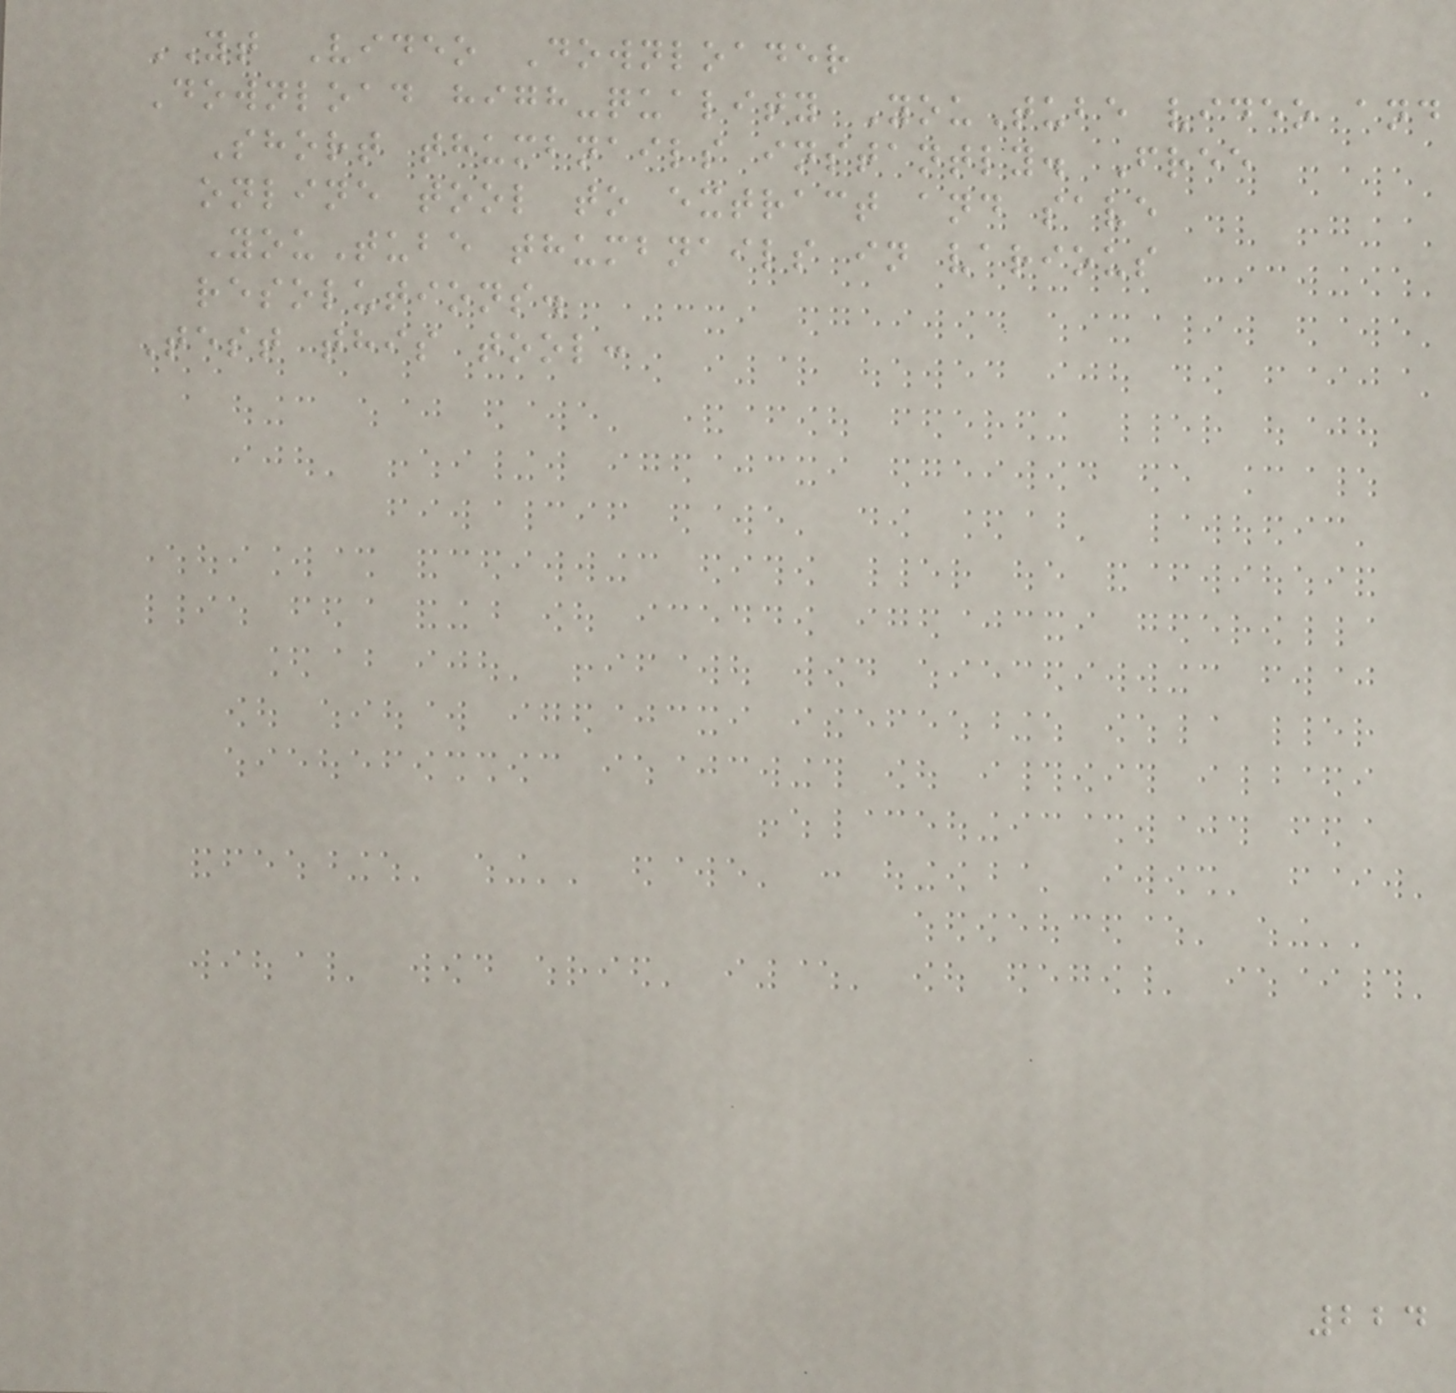YT Video Downloader
Download high-quality YouTube video and
Short thumbnails instantly. Free
online tool to extract and save
YouTube thumbnails in various
resolutions.
Test this tool:
224
